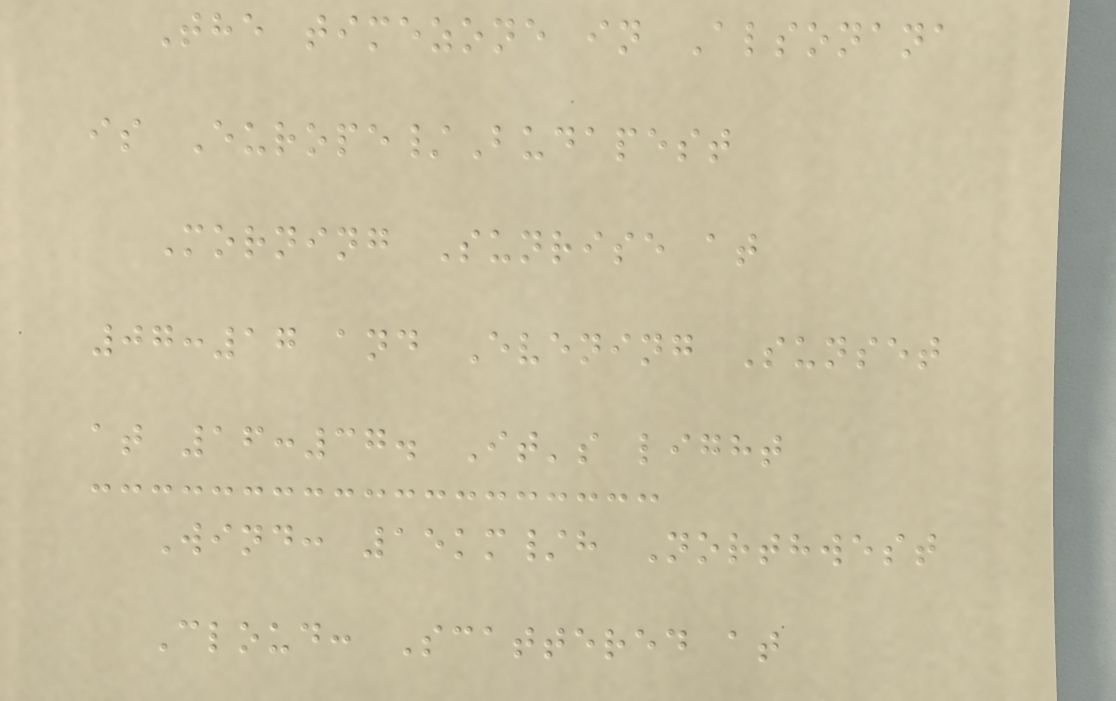The timezone in Alsonana
is Europe/Budapest
Morning Sunrise at
07:17 and Evening Sunset
at 16:37. It's light
Wind: 15km/h Northwest
Cloud: Scattered at
